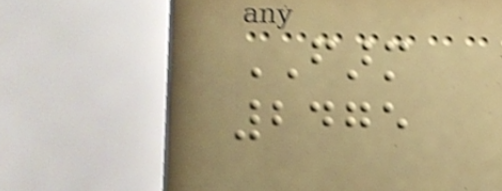FARM
2475
